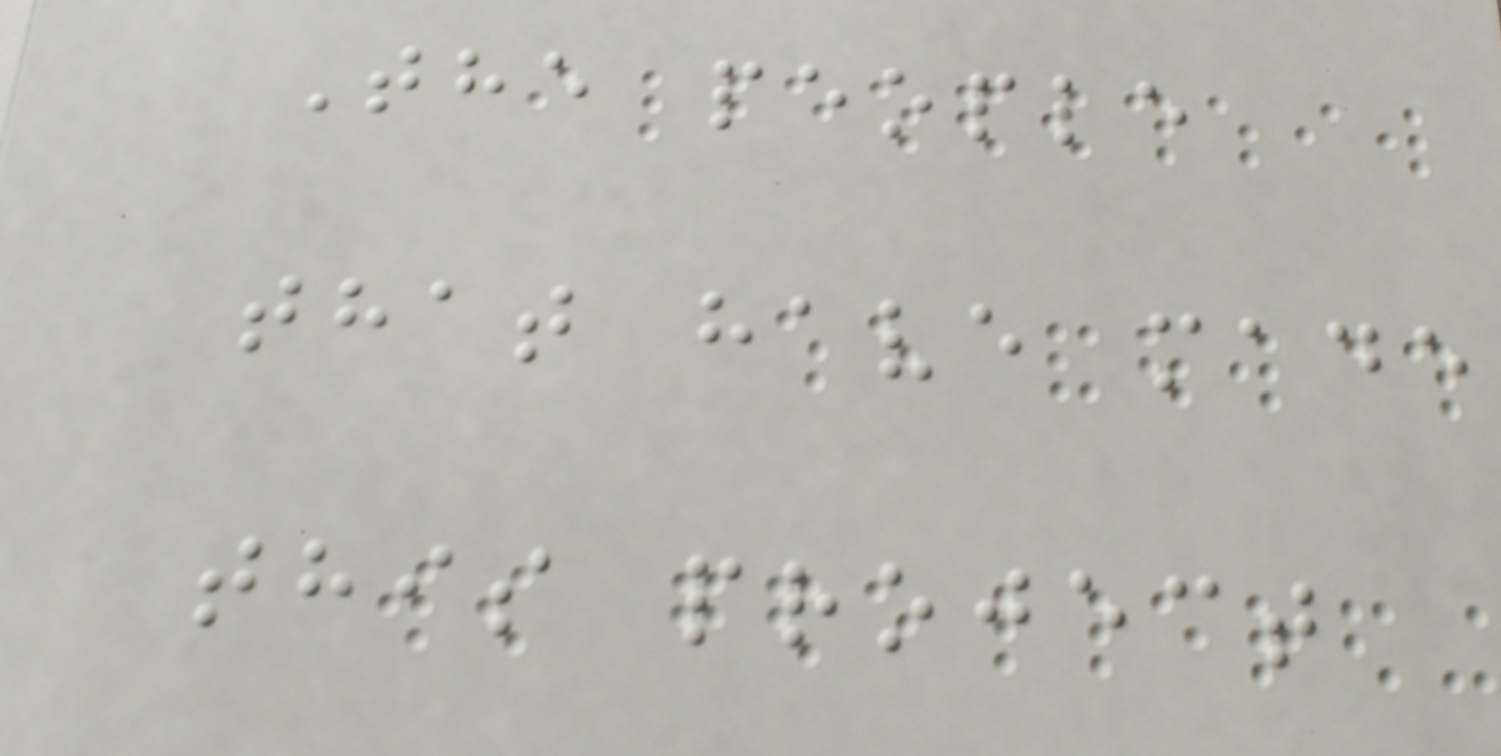The people
that have made
this project
